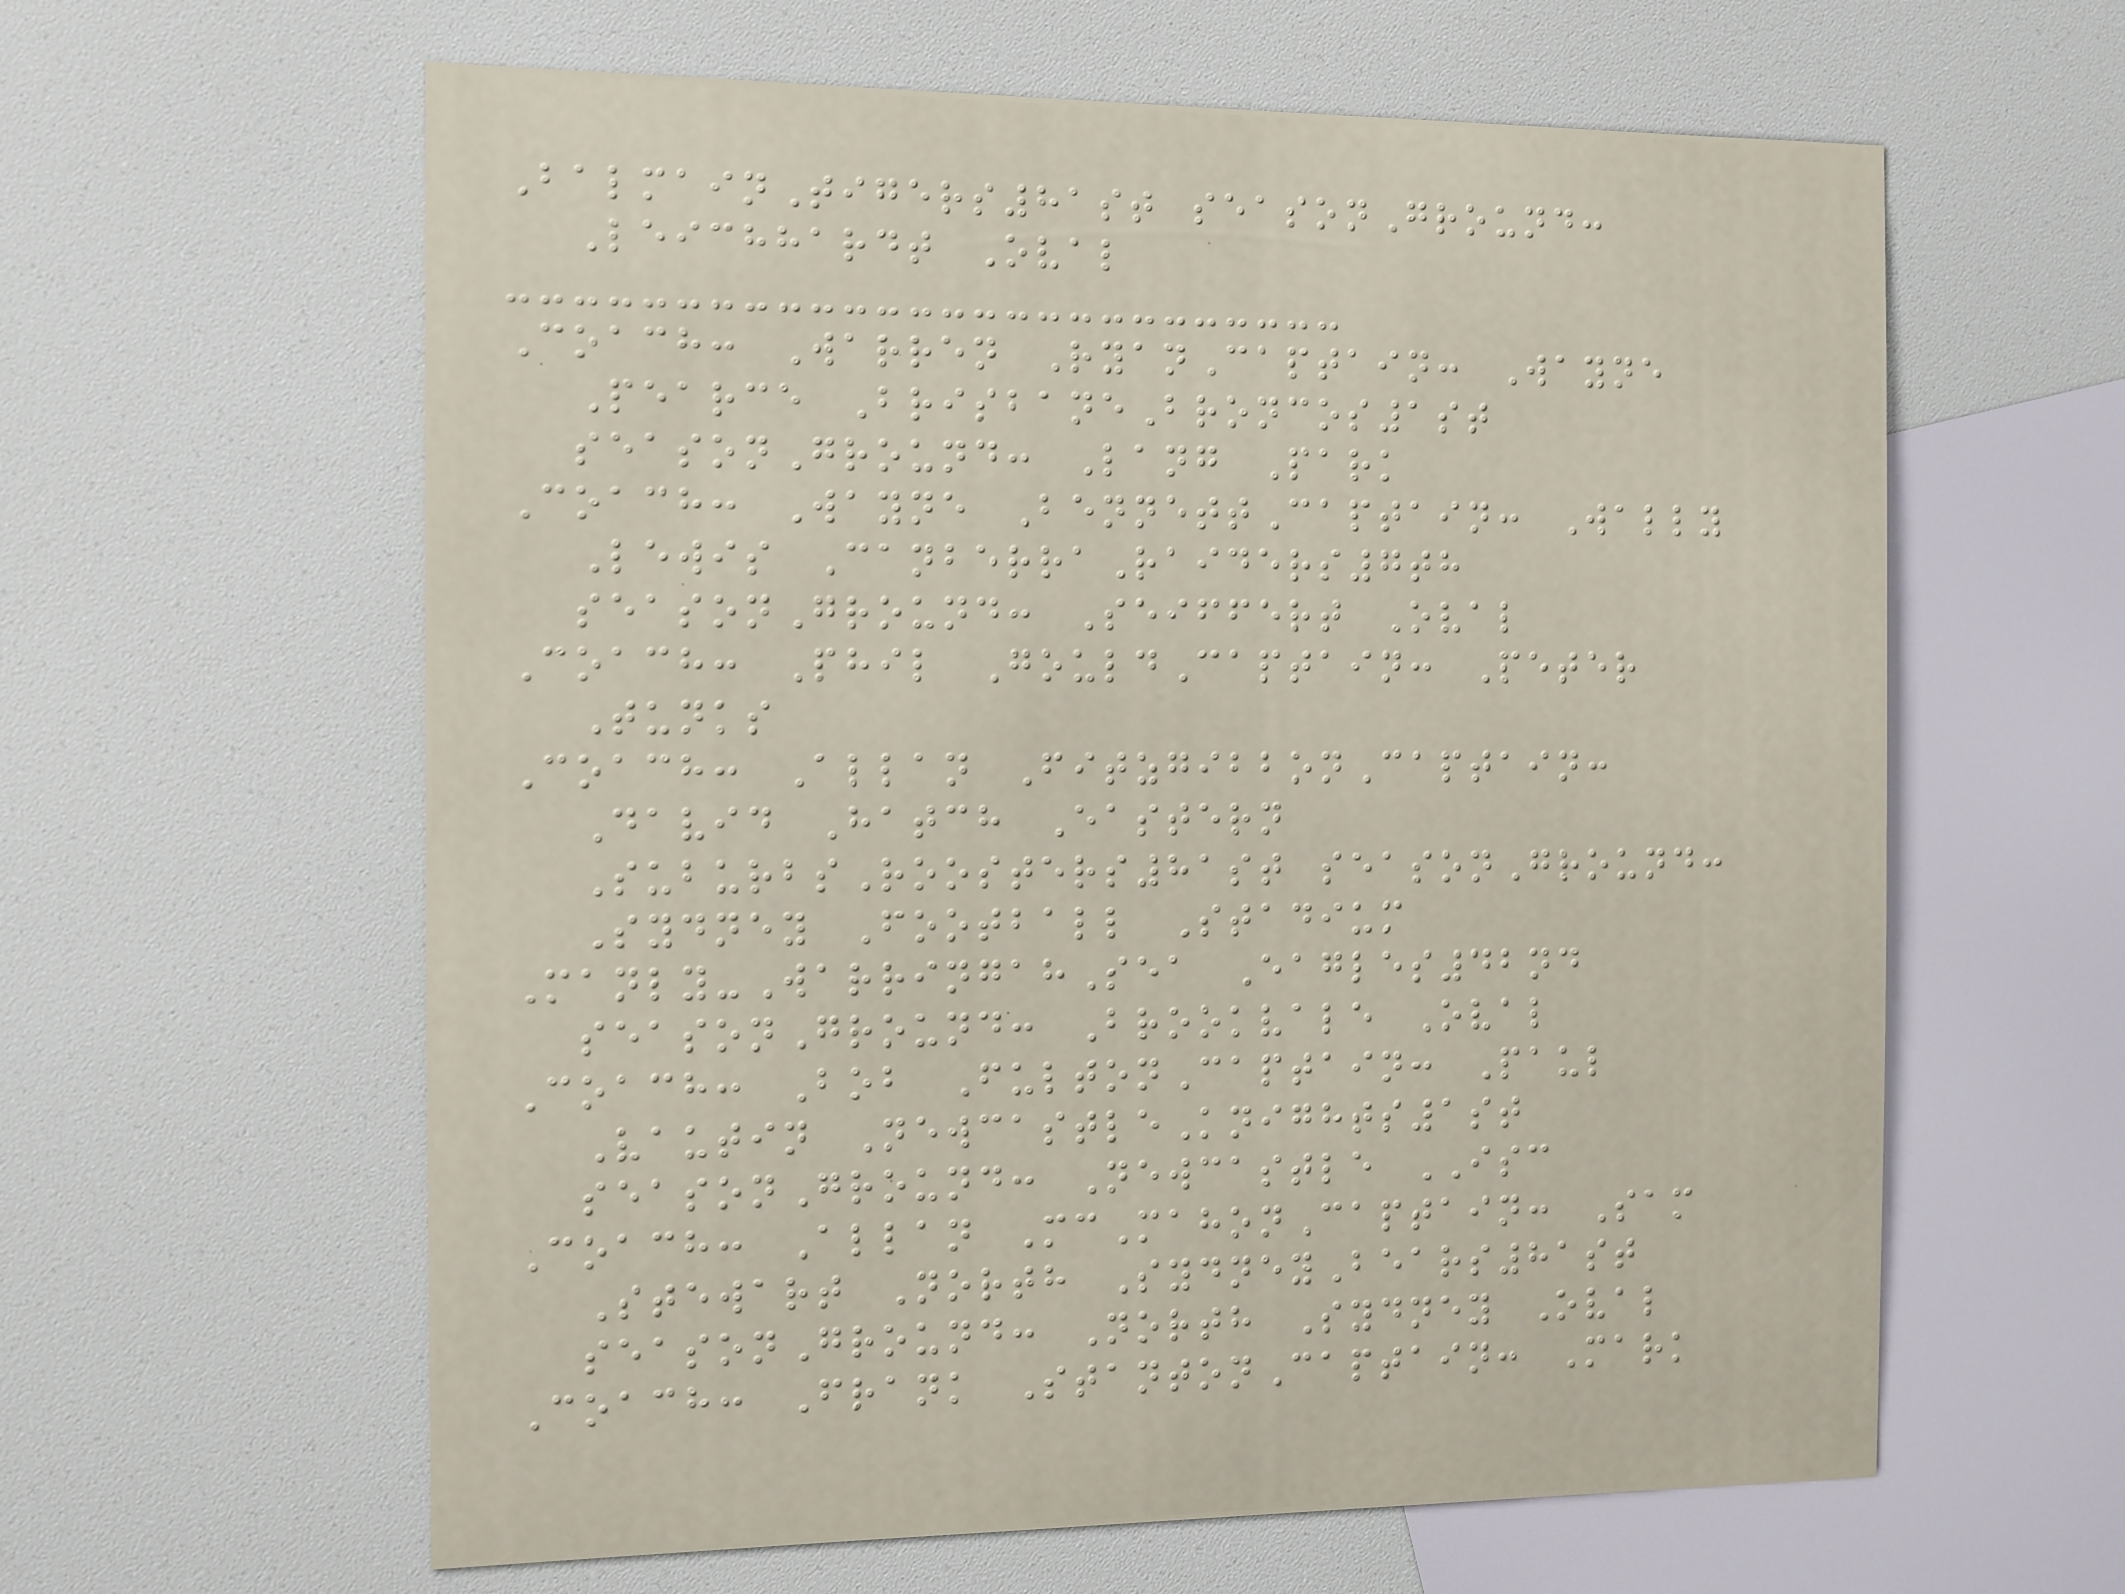BalmainTigers81st seasonGround:
Leichhardt Oval
Coach: Warren RyanCaptain: Wayne
Pearce BrisbaneBroncos1st
seasonGround: Lang Park
Coach: Wayne BennettCaptain: Wally
Lewis CanberraRaiders7th
seasonGround: Seiffert Oval
Coach: Phil GouldCaptain: Peter
Tunks
Coach: Allan FitzgibbonCaptain:
David Hatch Eastern
SuburbsRoosters81st seasonGround:
Sydney Football Stadium
Manly-WarringahSea Eagles42nd
seasonGround: Brookvale Oval
Coach: Bob FultonCaptain: Paul
Vautin NewcastleKnights1st
seasonGround: Newcastle ISC
Coach: Allan McMahonCaptain: Sam
Stewart North SydneyBears81st
seasonGround: North Sydney Oval
Coach: Frank StantonCaptain: Mark
